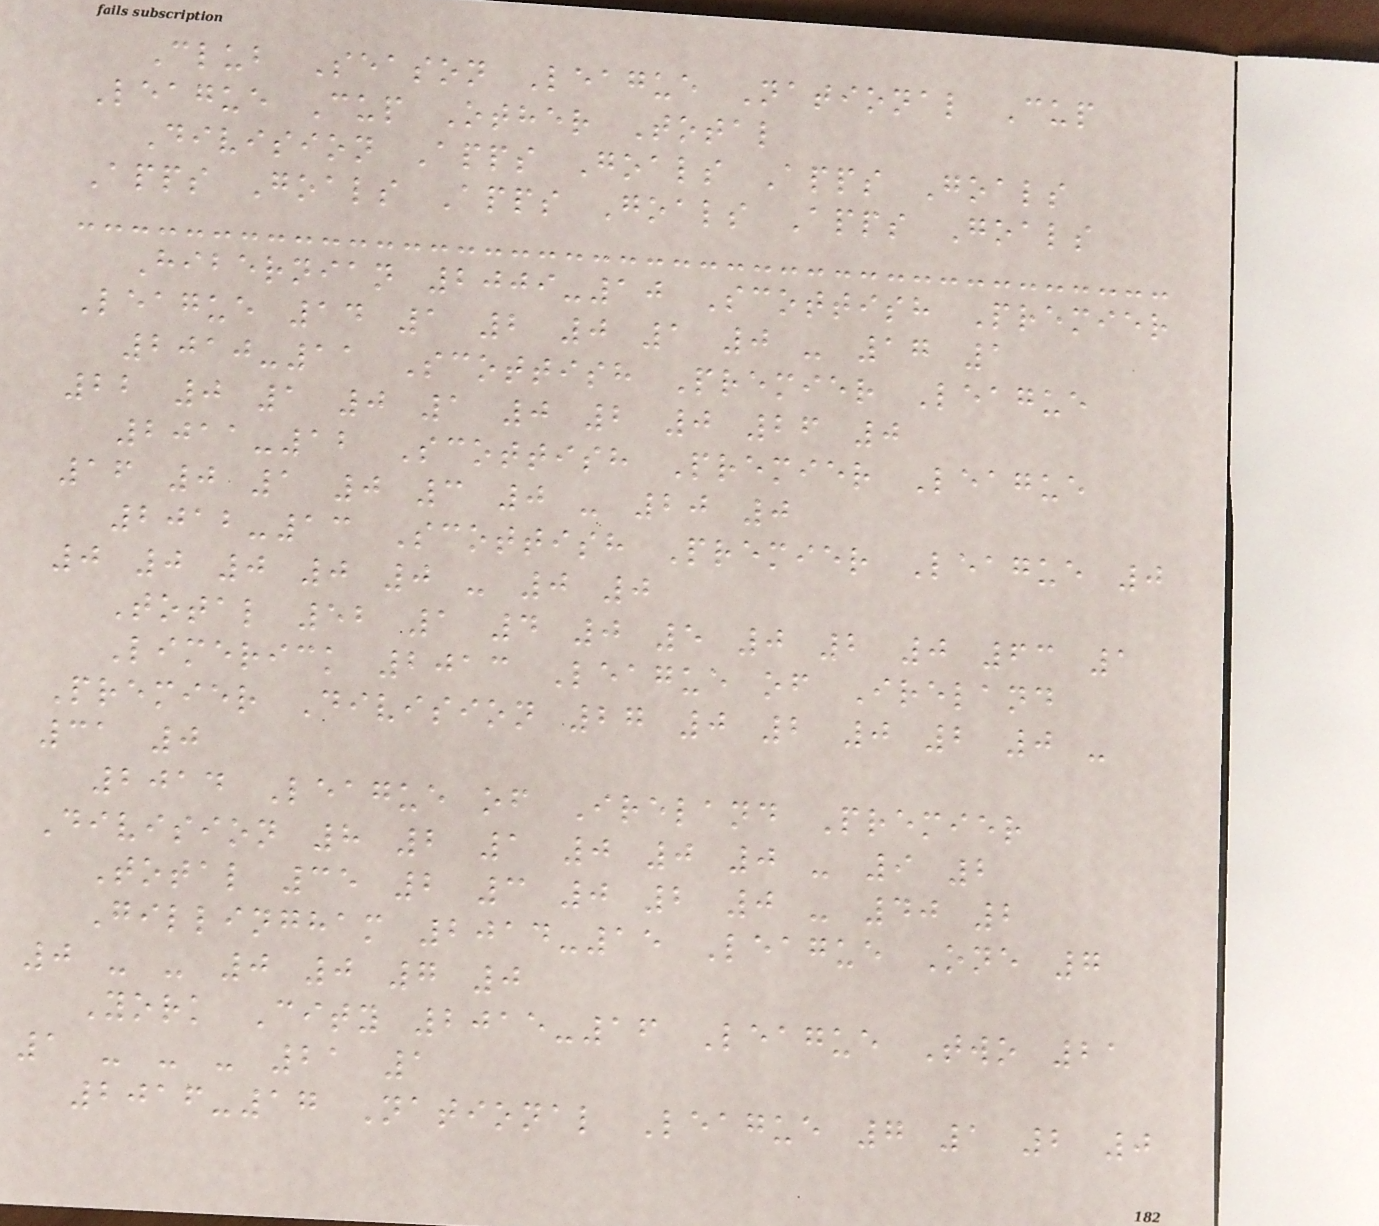Club Season League National Cup
League Cup Other Total
Division Apps Goals Apps Goals
Apps Goals Apps Goals Apps Goals
Hibernian 2009-10 Scottish Premier
League 14 1 2 0 1 0 - 17 1
2010-11 Scottish Premier League
22 0 1 0 1 0 2 0 26 0
2011-12 Scottish Premier League
16 0 1 0 3 0 - 20 0
2012-13 Scottish Premier League 0
0 0 0 0 0 - 0 0
Total 52 1 4 0 5 0 2 0 63 1
Limerick 2013 League of Ireland
Premier Division 27 0 2 0 2 0 -
31 0
2014 League of Ireland Premier
Division 8 2 1 0 0 0 - 9 2
Total 35 2 3 0 2 0 - 40 2
Gillingham 2014-15 League One 7
0 - - 0 0 7 0
York City 2015-16 League Two 21
1 - - - 21 1
2016-17 National League 7 1 2 0
